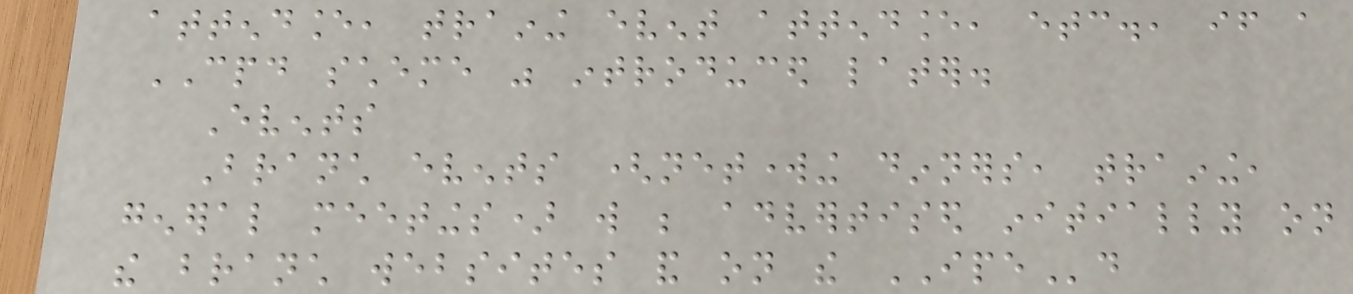attendance, training event attendance, etc., if a
CPD scheme was introduced later.
Events
Branch events (networking dinners, training,
general meetings) will be advertised initially on
the branch websites and on the IPEd
